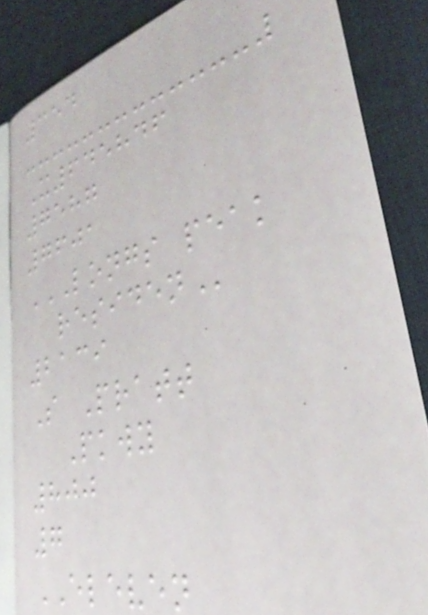354
X645846
7587
7601
LONGS PEAK
RESIDEN
2139
S Pratt
Pkwy
800
7
ELEVEN
